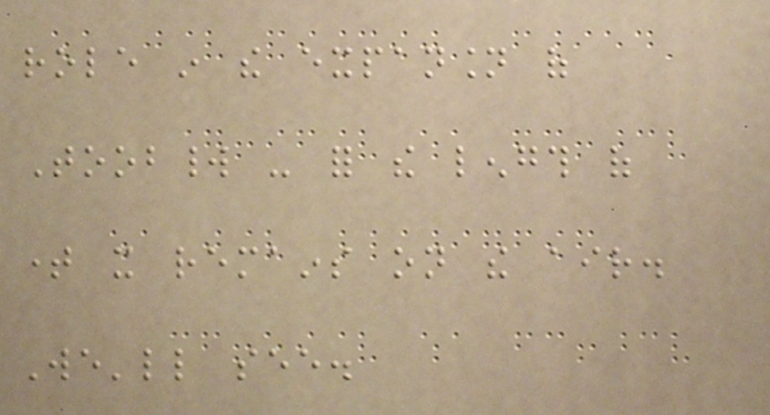role in the expansion of
Toobworld - for the length of
time it remains on the air.
We'll see.
